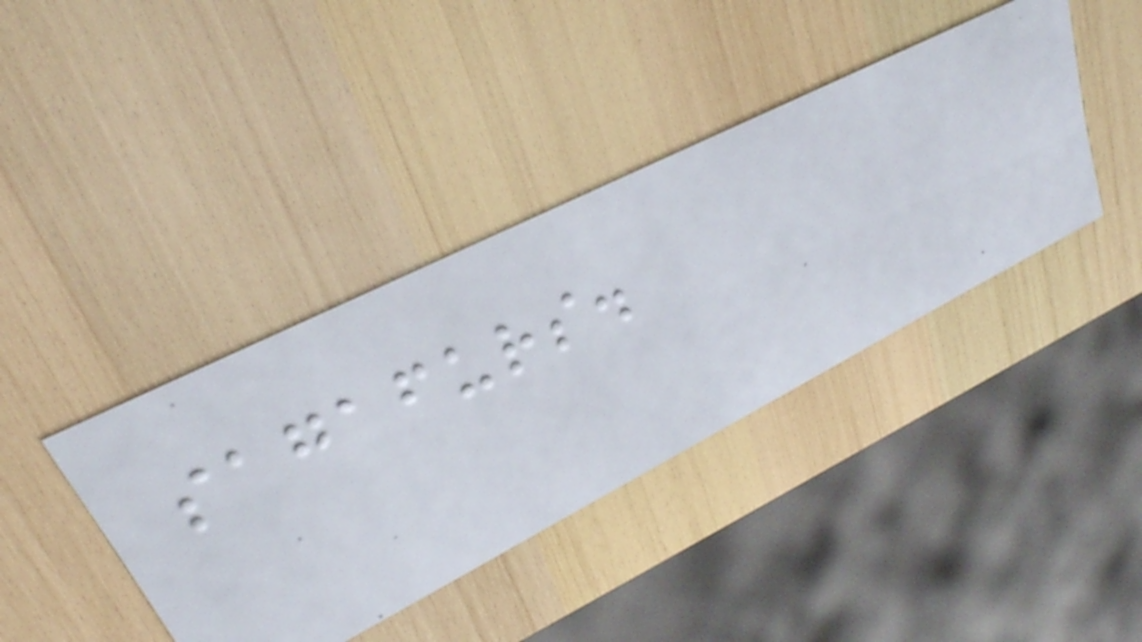sagafurs.
